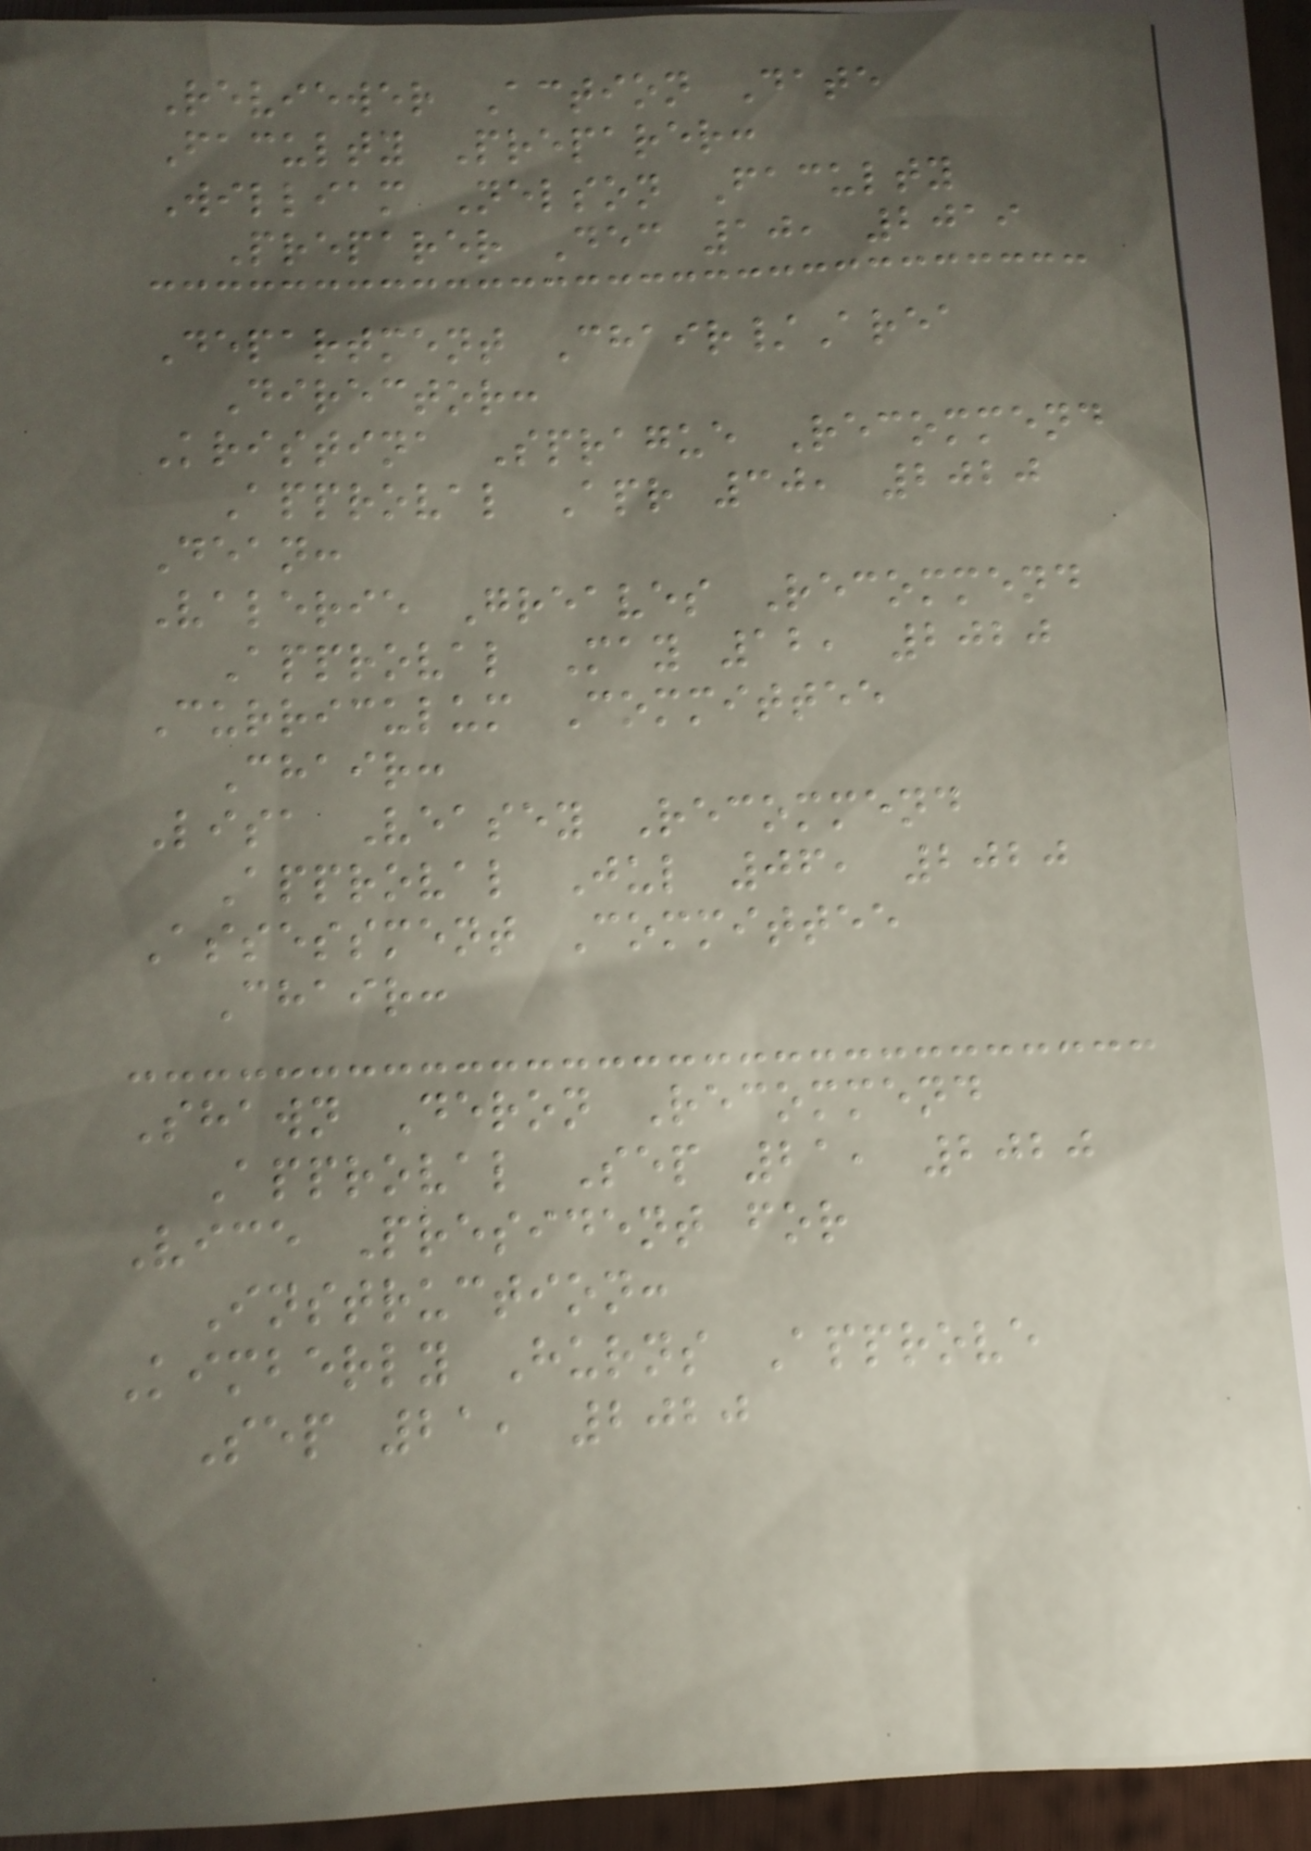Reviewer Action Date
Faculty Preparer:
William Nelson Faculty
Preparer Dec 10, 2019
Department Chair/Area
Director:
Kristina Sprague Recommend
Approval Apr 30, 2020
Dean:
Valerie Greaves Recommend
Approval May 12, 2020
Curriculum Committee
Chair:
Lisa Veasey Recommend
Approval Jul 06, 2020
Assessment Committee
Chair:
Shawn Deron Recommend
Approval Sep 21, 2020
Vice President for
Instruction:
Kimberly Hurns Approve
Sep 21, 2020
